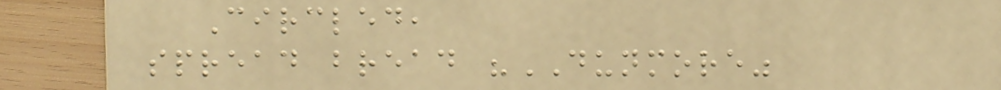Circled,
spread bread "DUNMORE"
